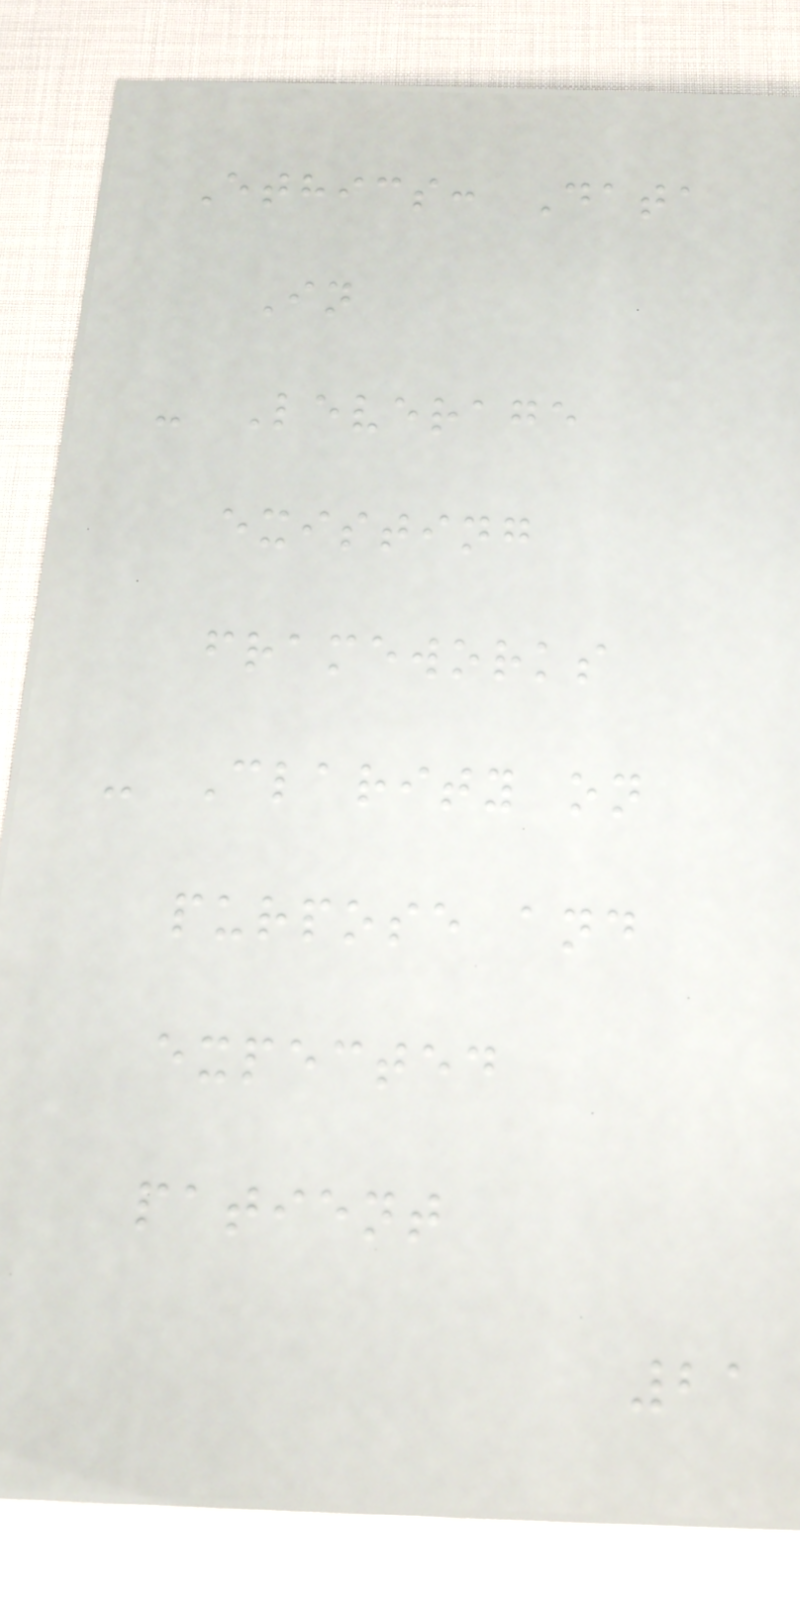Ethics: Data
In
- Leverage
existing
frameworks
- Clarity on
purpose and
expected
patient
21
